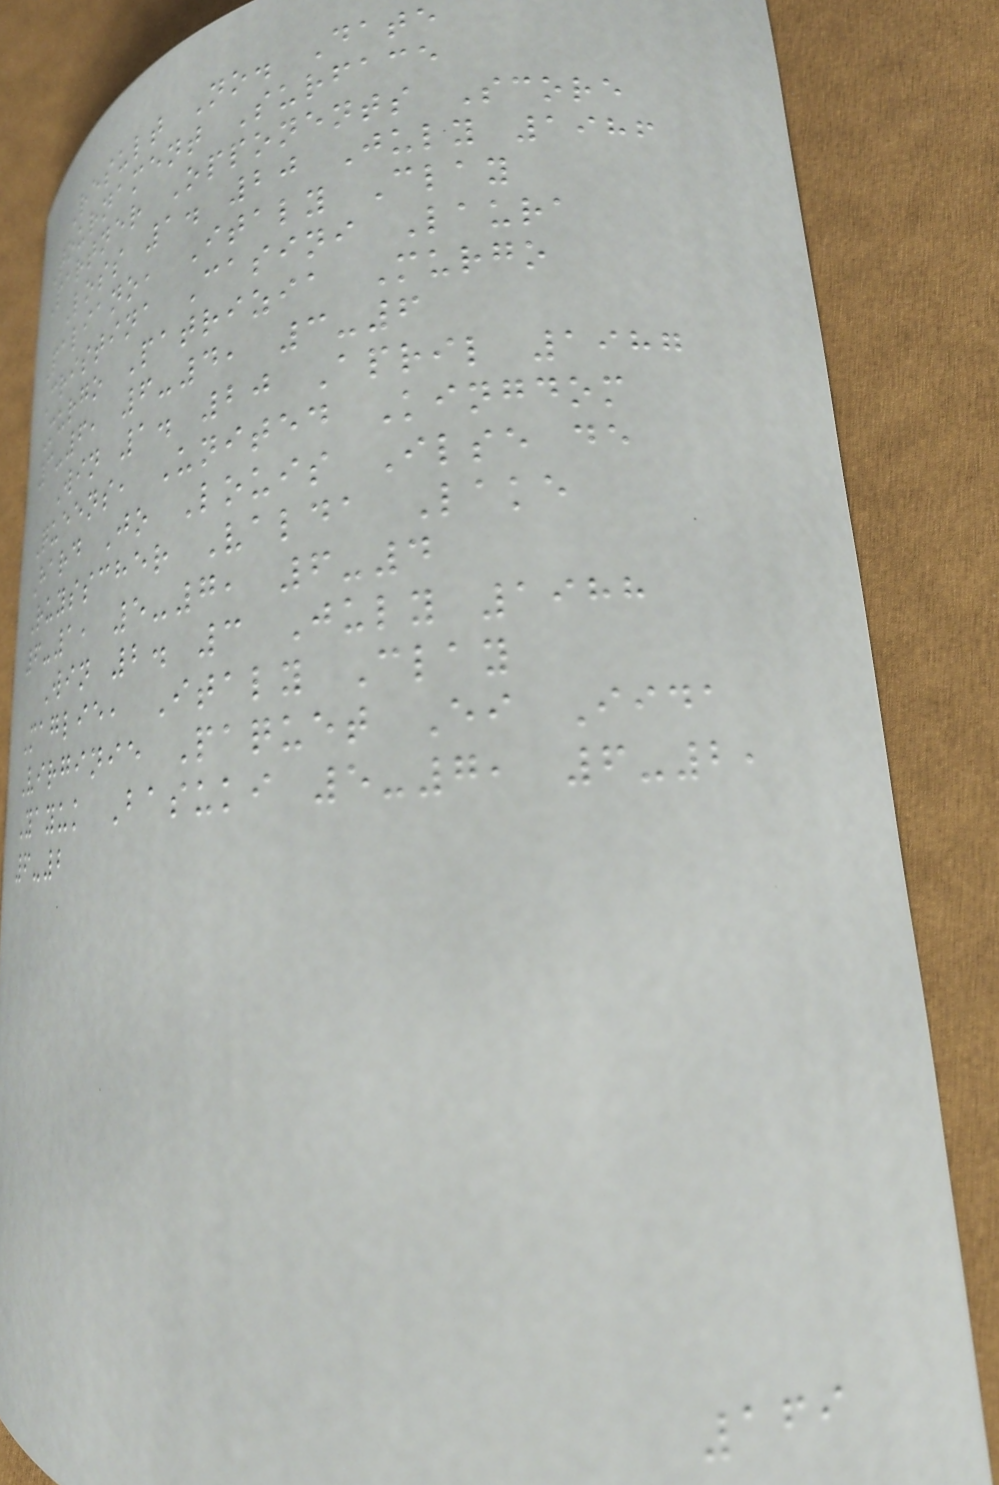Result No. Date
Tournament Surface
Partner Opponents Score
Loss 1. 20 July 1986
Paliano, Italy Clay
Cristina Casini Laura
Murgo Patrizia Murgo
3-6, 6-4, 3-6
Win 1. 20 April 1987
Queens, United Kingdom
Hard Jo Louis Ilse de
Ruysscher Valda Lake
6-1, 5-7, 6-4
Win 2. 3 July 1988
Maglie, Italy Clay
Virginie Paquet Ei Iida
Yayuk Basuki 5-7, 6-2,
6-2
169
